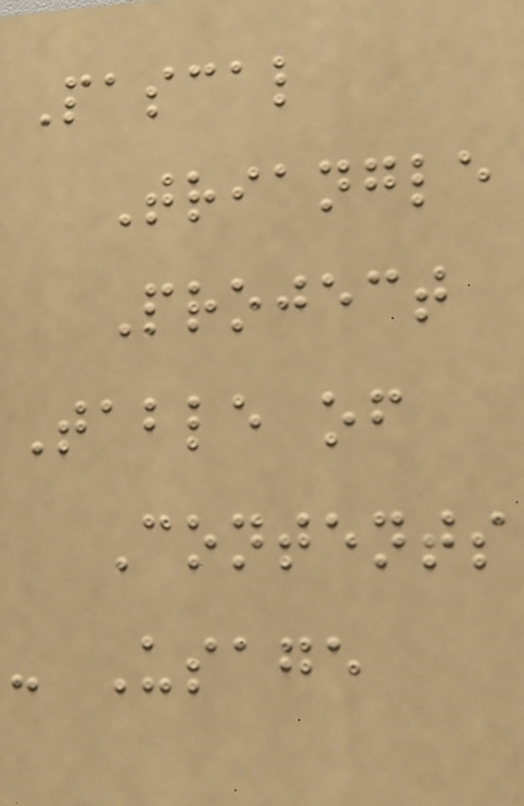Pascal
Triangle
Project
Table of
Contents
- Usage
